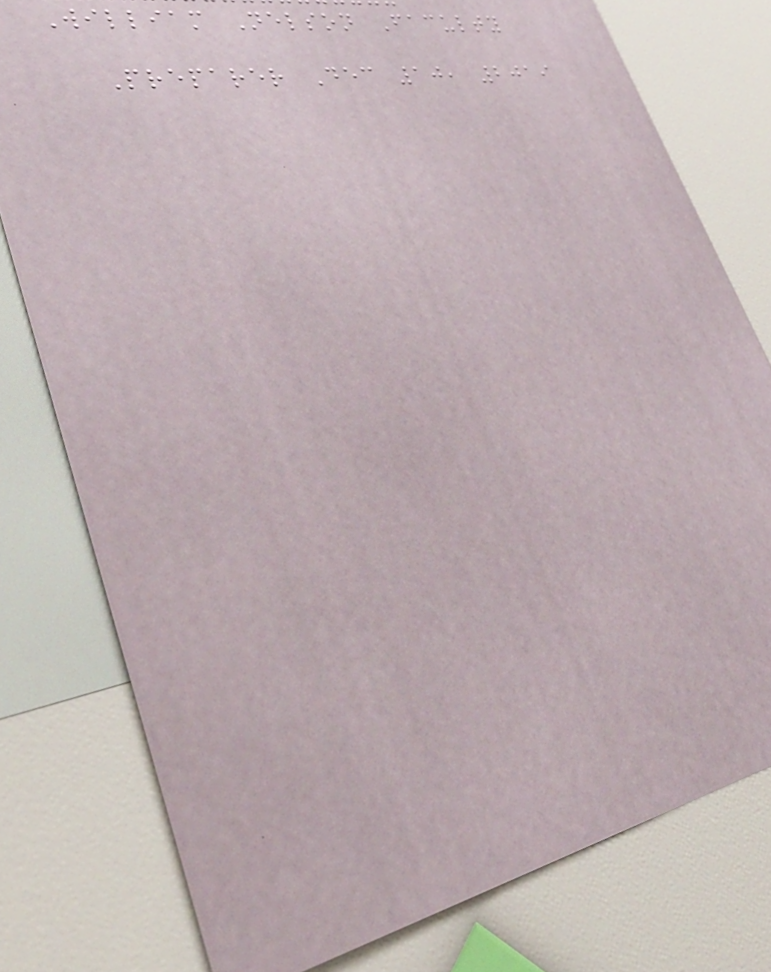William Nelson Faculty
Preparer Dec 10, 2019
